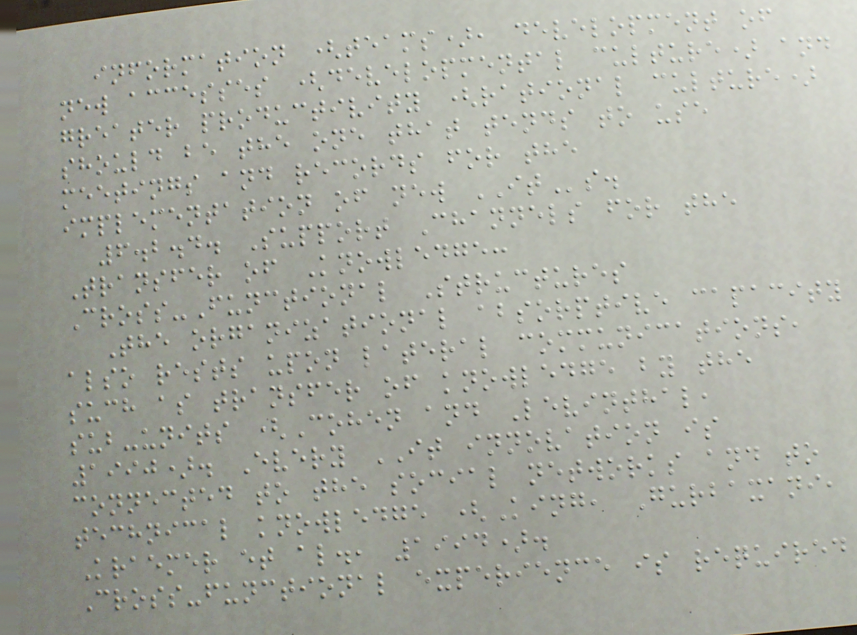information (teams), development of
new accesses (developmental culture) and
greater productivity (rational culture)
should be the one that tends to use
meetings and records for the
implementation of new ITs.
6.2.4. Support Channels for the
Transfer of Knowledge:
Cross-Functional Structures
The organizational absorptive capacity
also rests upon lateral communications,
such as transfer of knowledge by the
sub-units (Cohen and Levinthal,
1990). Every IT innovation is
connected to the social networks and to
technical knowledge (King, Gurbaxani,
Kraemer et al., 1994).
Cross-functional experience is required
